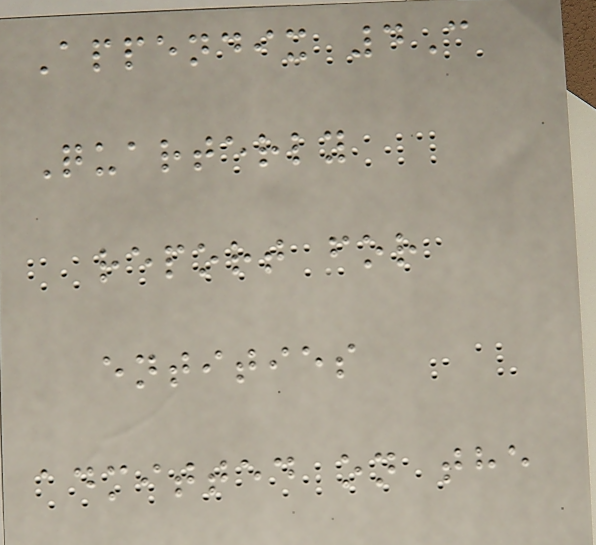Appendix 4C
Quarterly
report for
entities
admitted on the
